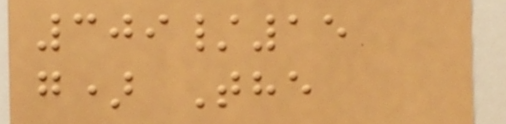309/15
g) The
